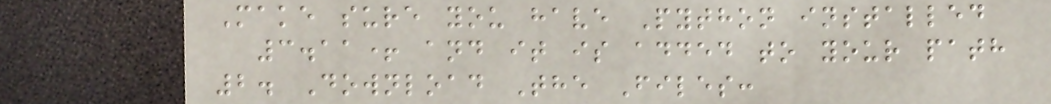Make sure you have Python installed
3.11+ and it is added to your path
2. Download The Files:
